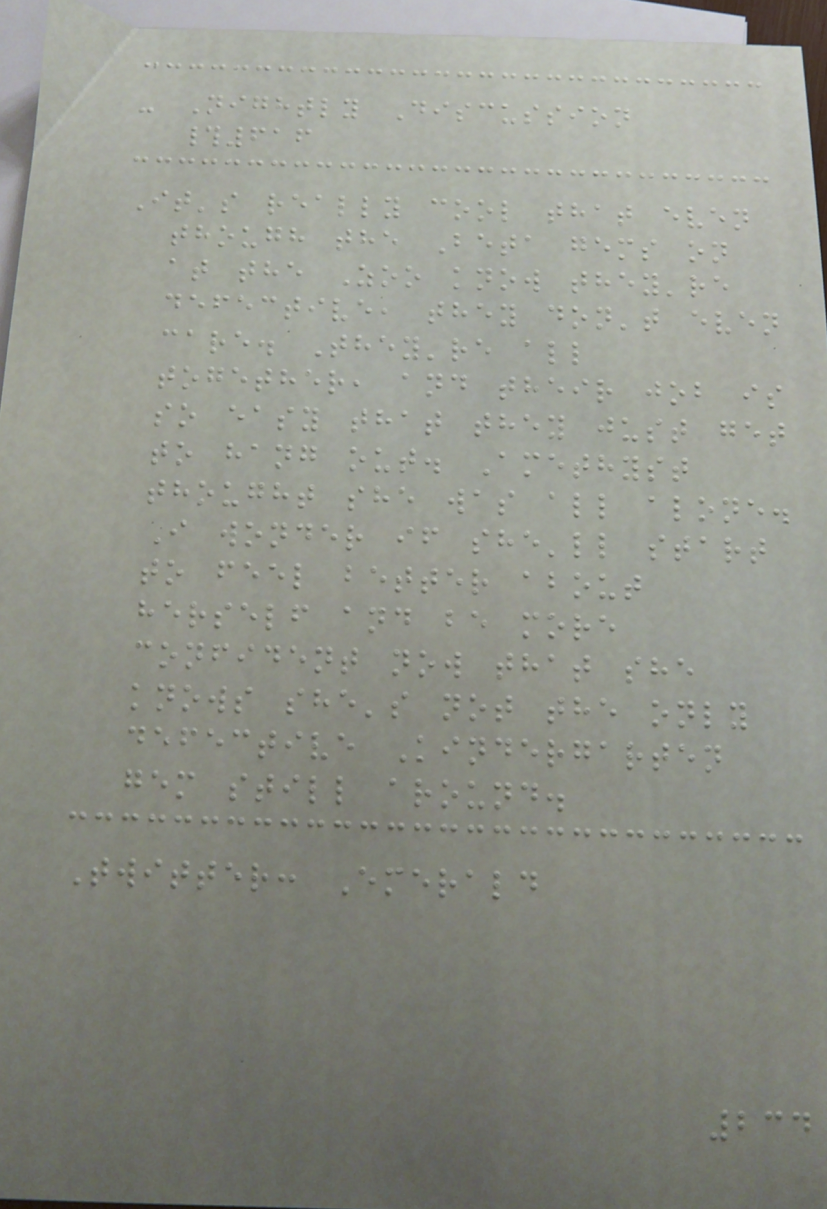- Nightly Discussion
#616
It's really cool that even
though the Beta gems on
at the Zoo know they're
defective, they don't even
care. They're all
together, and their job is
so easy that they just get
to hang out. Amethyst
thought she was all alone.
I wonder if she'll start
to feel better about
herself and be more
confident now that she
knows she's not the only
defective Kindergarten
gem still around.
Twitter: Emerald
234
